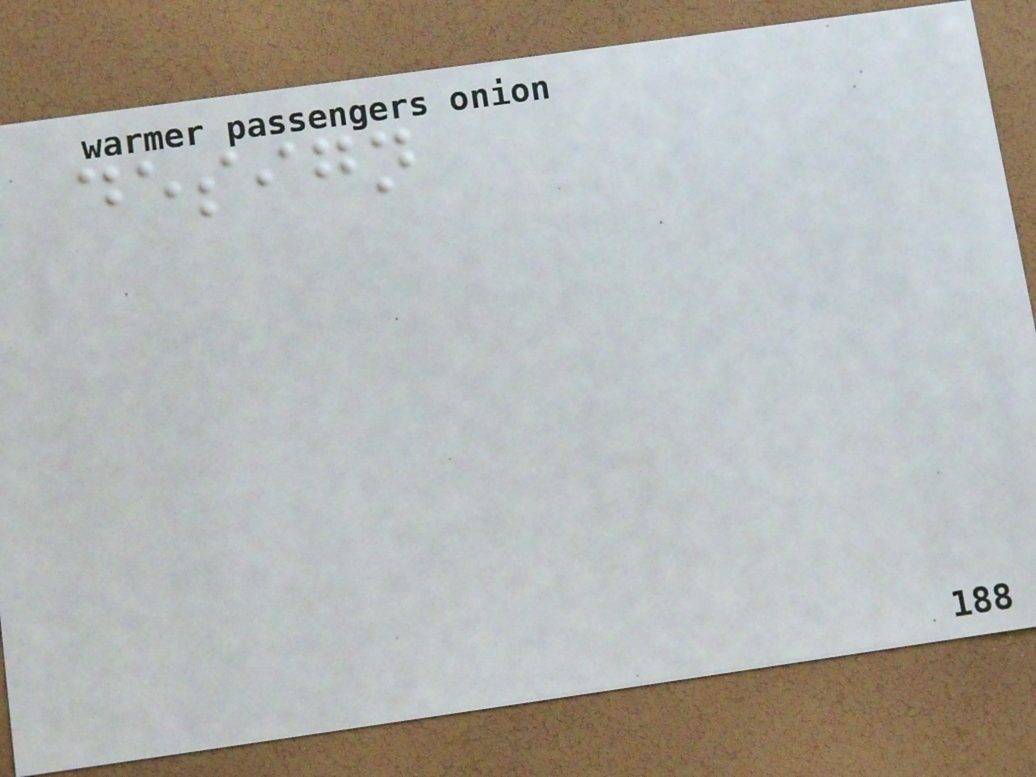design
